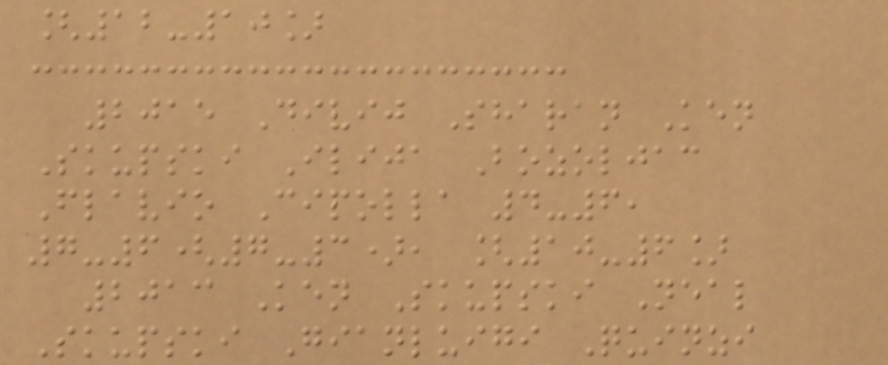[12-10]
2015 Divij Sharan Ken
Skupski Ilija Bozoljac
Flavio Cipolla 4-6,
7-6(7-3), [10-6]
2013 Ken Skupski Neal
Skupski Gianluigi Quinzi
